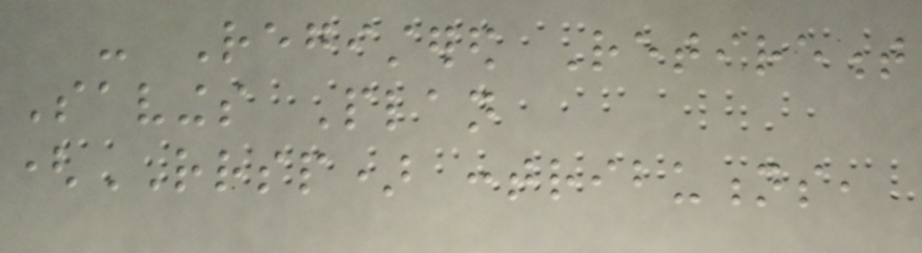- Registered Retirement
Savings Plan
(RRSP) contributions,
